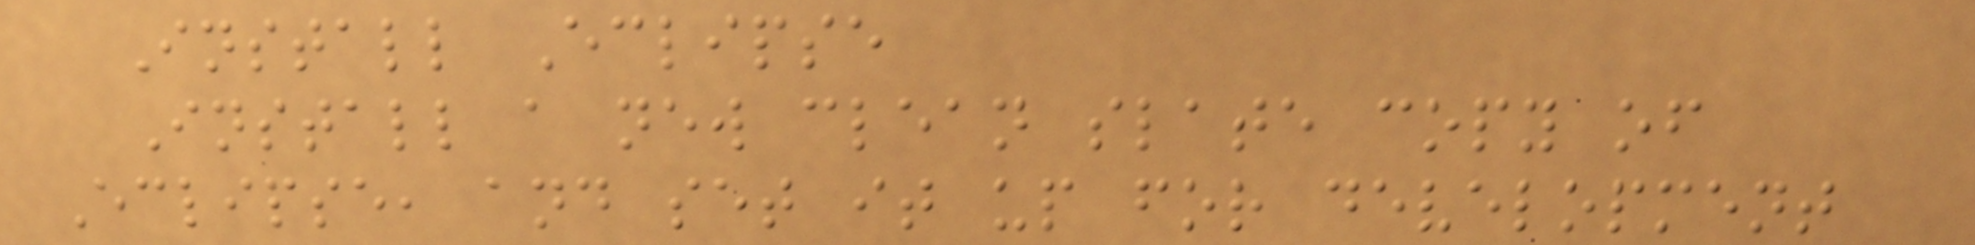Install Eclipse
Install a new clean slate copy of
Eclipse, and set it up for development
